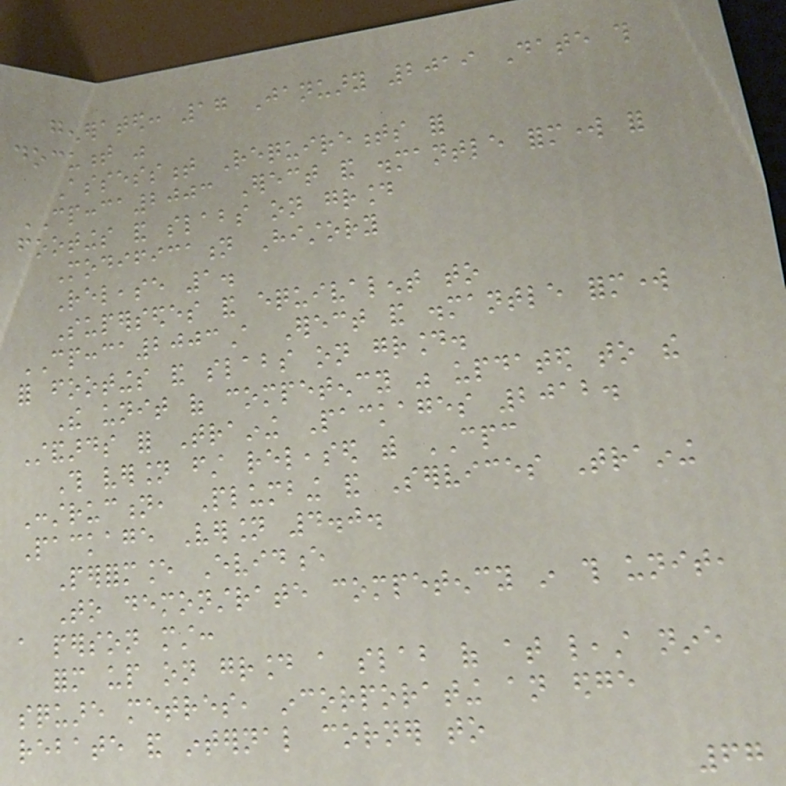generated: 17 January 2019 Date this
document was
Assessment Requirements for
CPCCCA2003 Erect and dismantle formwork for
footings and slabs on ground
Modification History
Release 1.
Supersedes and equivalent to
CPCCCA2003A Erect and dismantle formwork
for footings and slabs on ground.
The unit of competency was updated to the
Standards for Training Packages 2012.
This version first released with CPC
Construction, Plumbing and Services Training
Package Version 4.0.
Performance Evidence
To demonstrate competency in this unit,
a person must:
form up on ground a slab of at least nine
square metres, incorporating an edge
rebate and internal corner to
67
